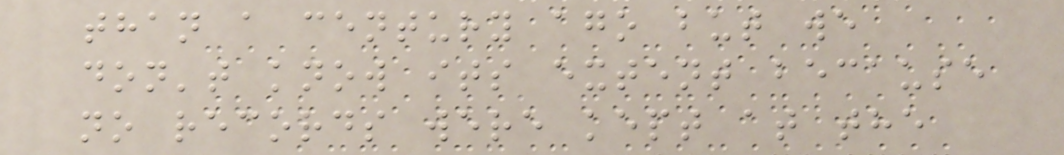than a century ago but we
don't know its extent because
no records were kept at the
